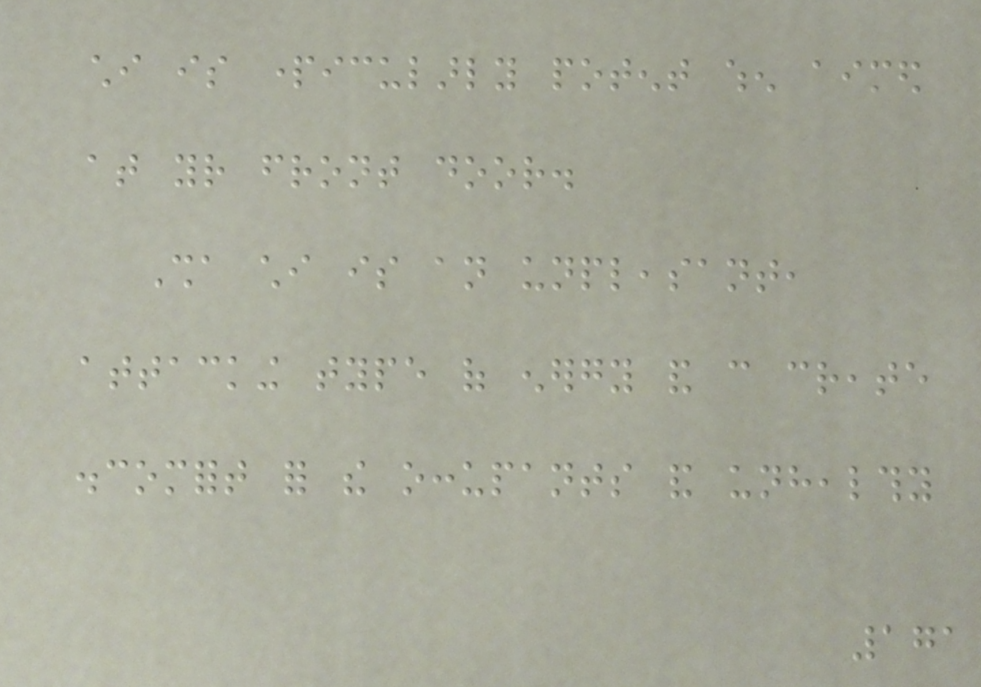chi is particularly potent when aimed
at your front door.
Sha chi is an unpleasant,
attacking type of energy and can create
discomfort for the occupants and unhealthy
171
